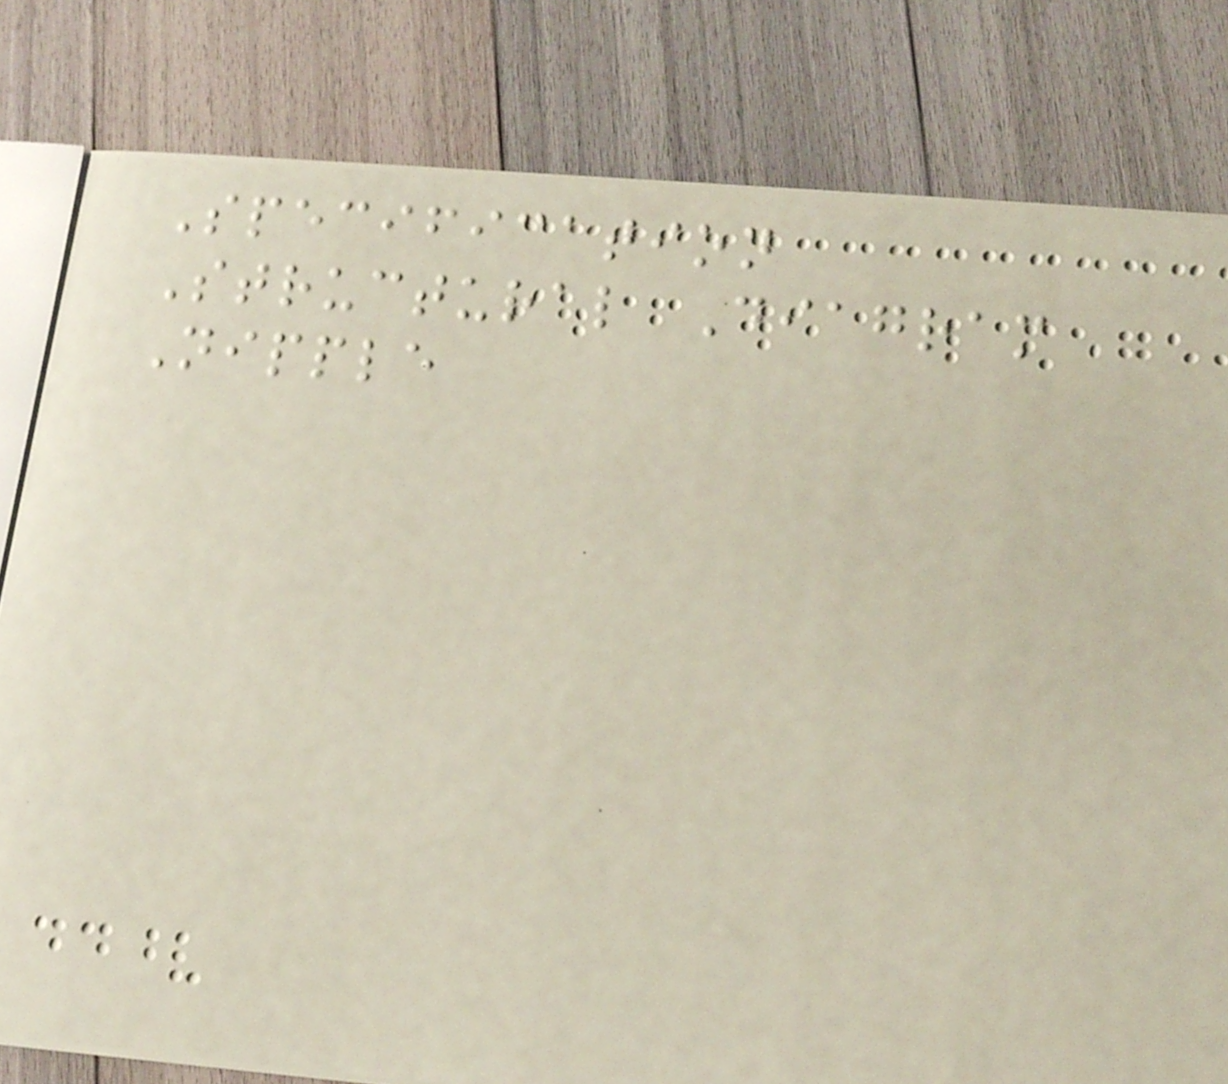Specification
Structural Diagram
Nipple
